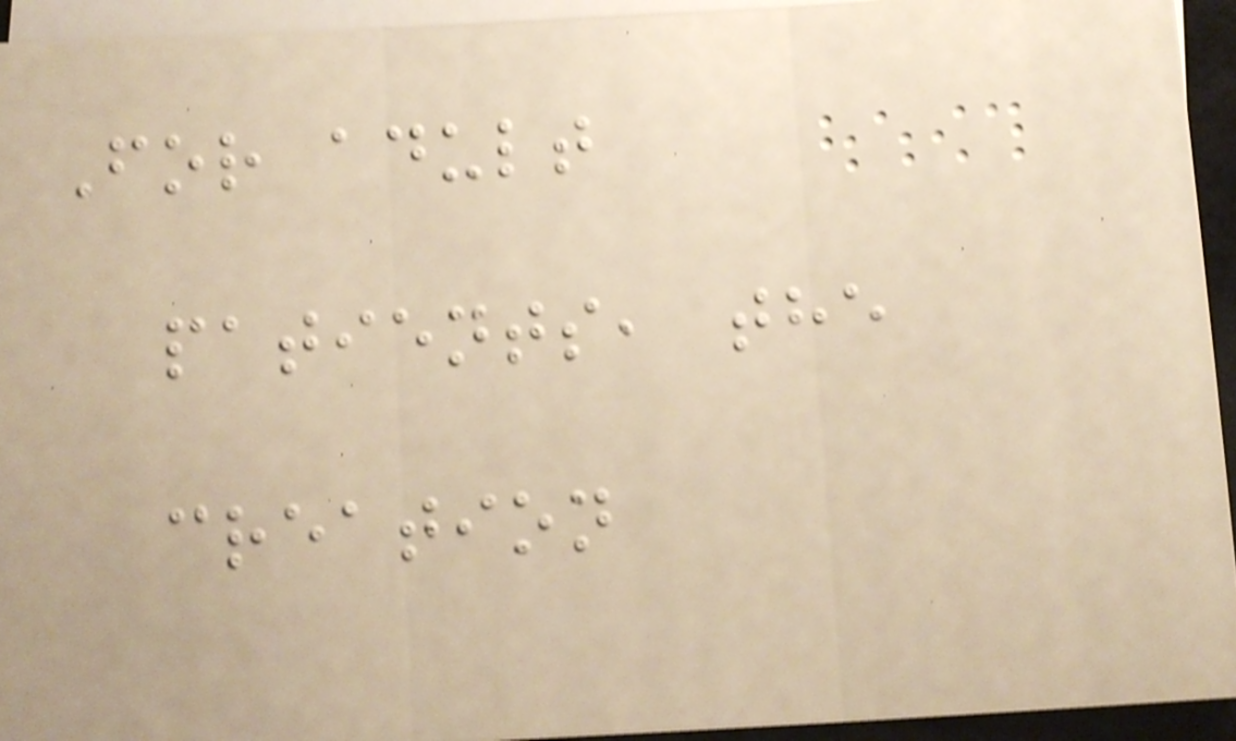For adult
patients, the
creation
